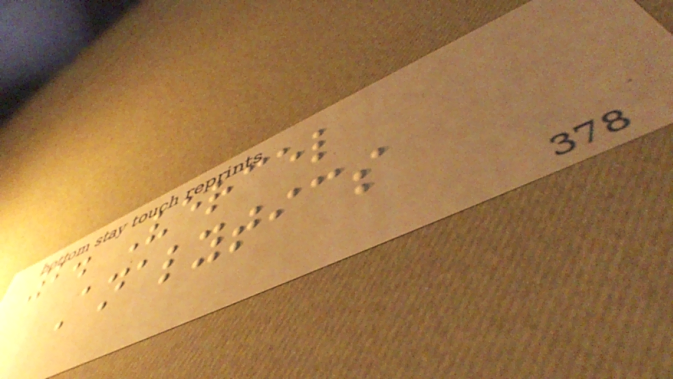2. Vercel
Analytics
